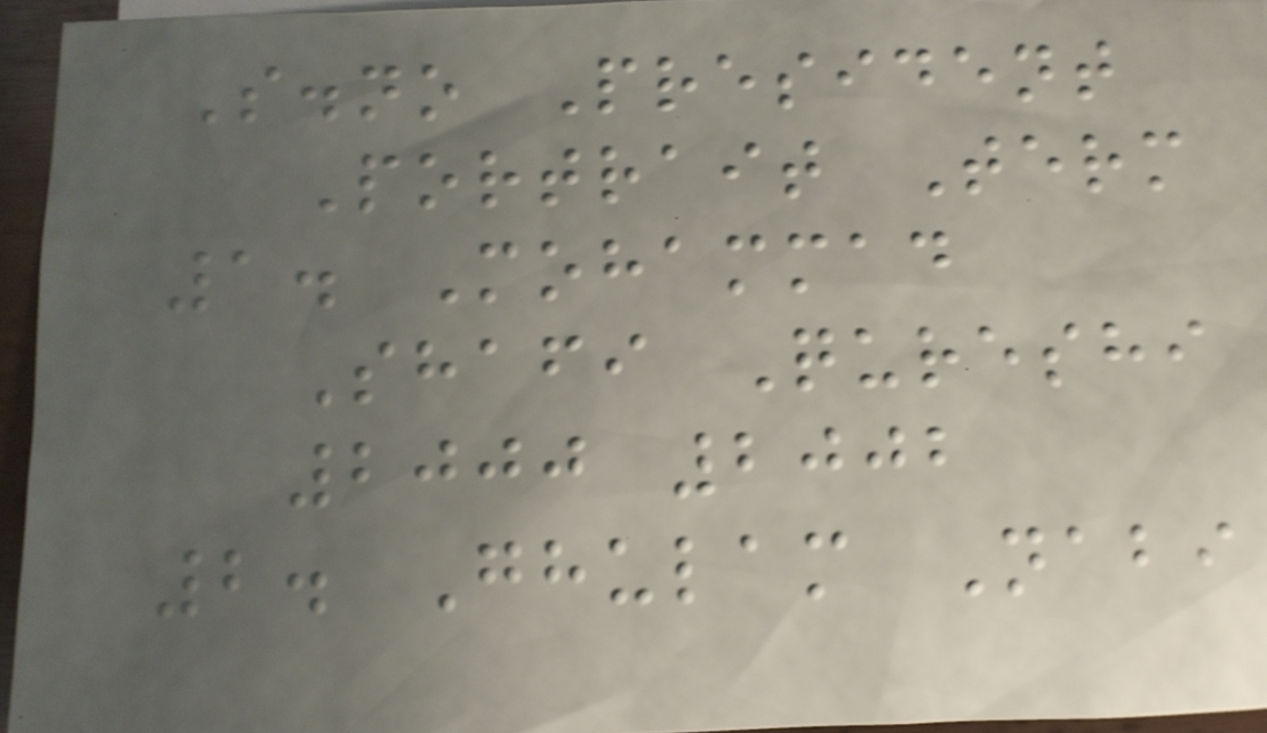S.no President
Portrait Term
1. Mohammad
Shafi Qureshi
2000 2002
2. Ghulam Nabi
